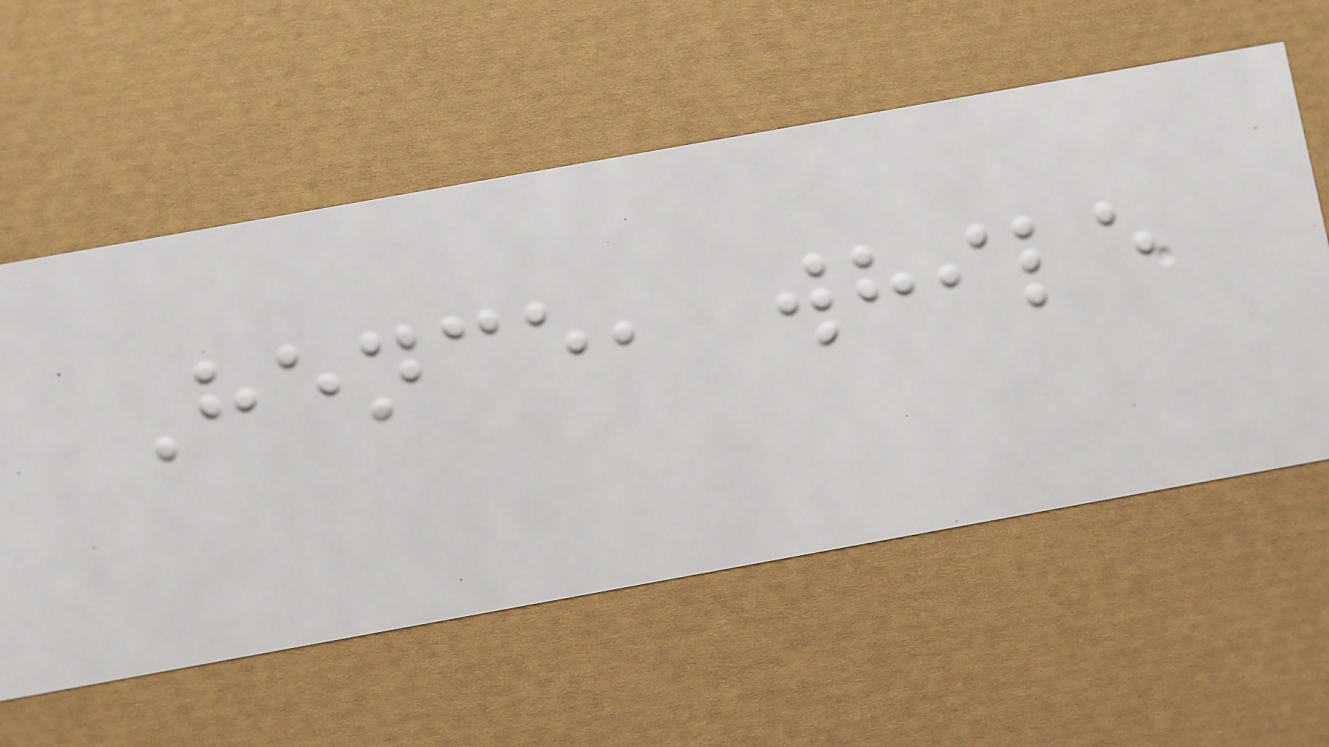Hence, while
